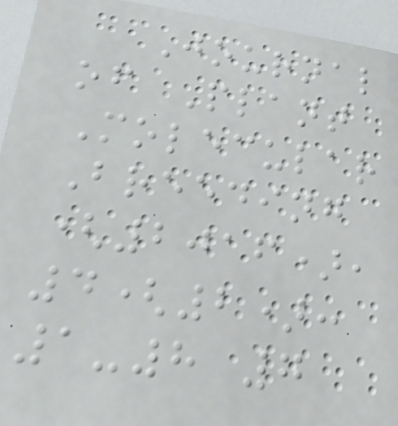Journal
of Plant
Molecular
Breeding
(2016),
4(2):
1-8 7
